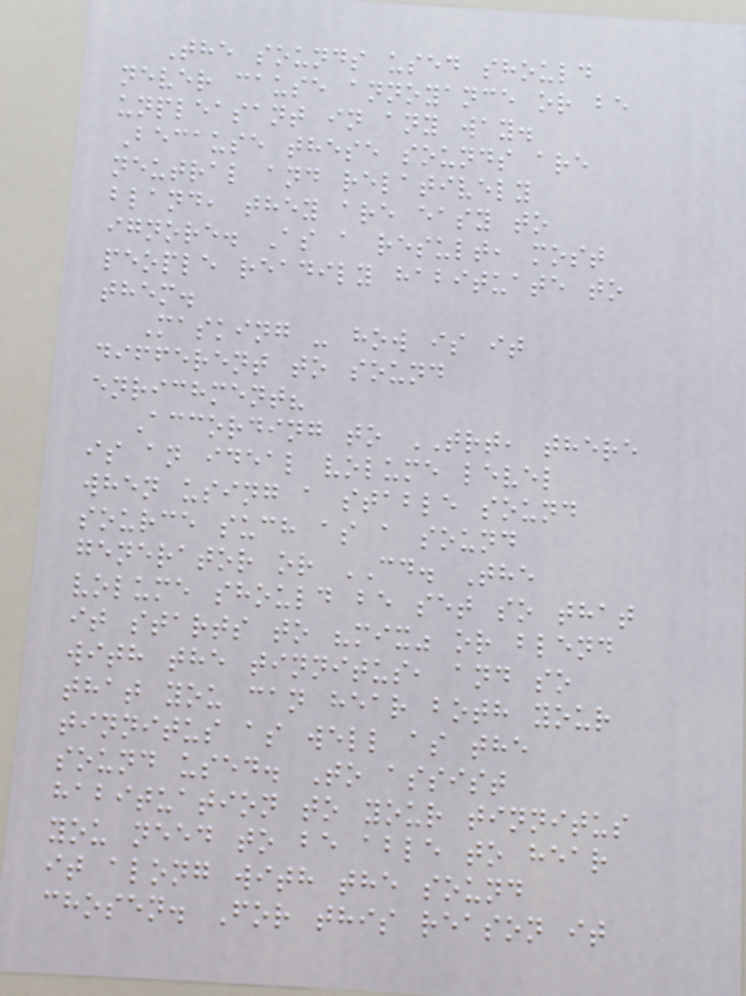The sounds used should
never cause annoyance or be
unpleasant in any way.
Because these sounds are
neutral and relatively
bland, they are easy to
ignore. As a result, most
people readily habituate to
them.
Masking - how is it
different to sound
enrichment?
According to TRT, there
is an ideal volume level
when using a stable sound
source such as a sound
generator or CD. The
volume should be set so that
it starts to "mix" or blend
with the tinnitus, and so
that you can hear both your
tinnitus as well as the
sound used. To assist
habituation to your tinnitus
you need to be able to hear
it along with the sound
chosen. For this reason it
